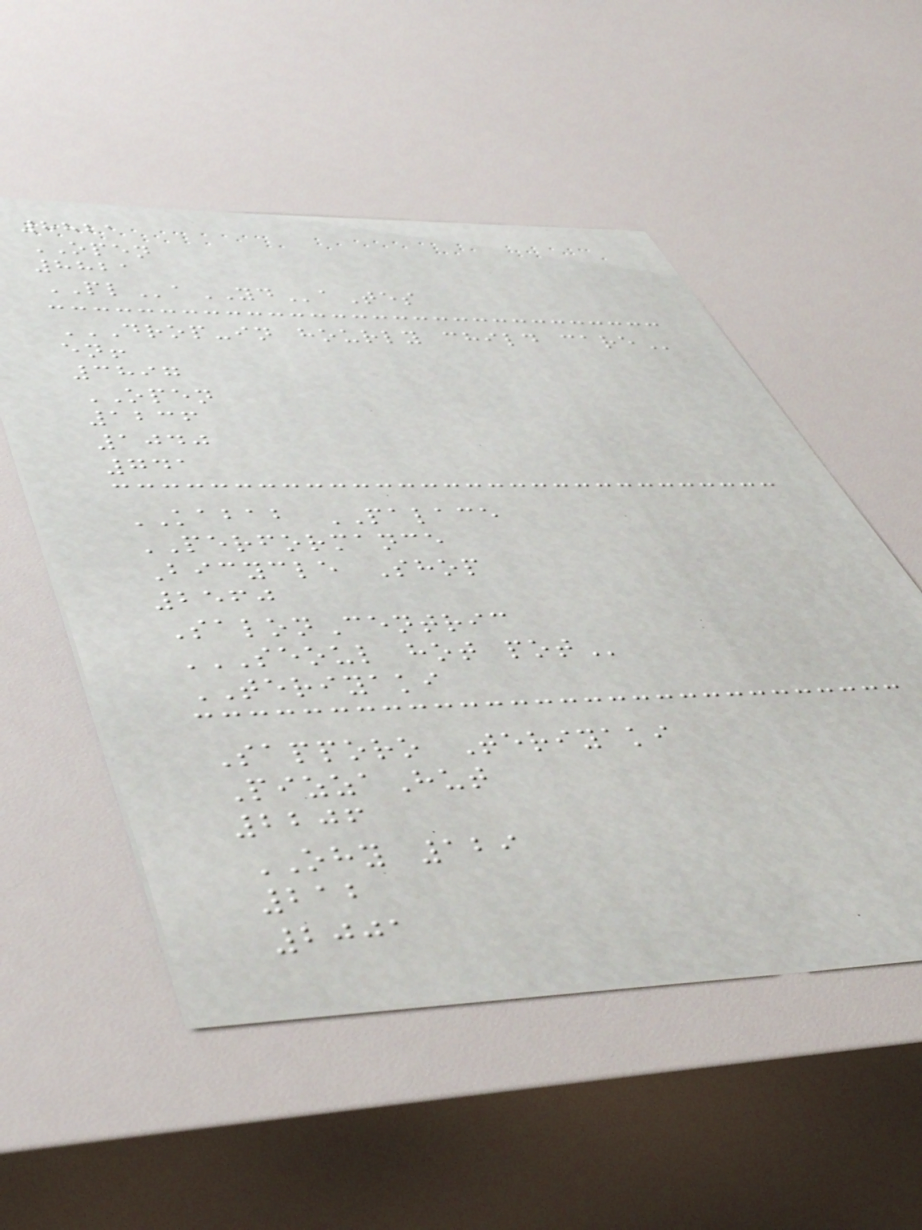8821
OPEN
8821
PLaYDaTes
DROP-IN HOURLY CHILD CARE
en!
3897
OPEN
1236
1040
741
KABAB PALACE
PERFORMANCE
Bicycle Shop
2560
SalonCentric
SEOUL HOT POT
TERIYAKI
Sapporo Teriyaki
PizzaHut
2206
OHY 129
212
2001
